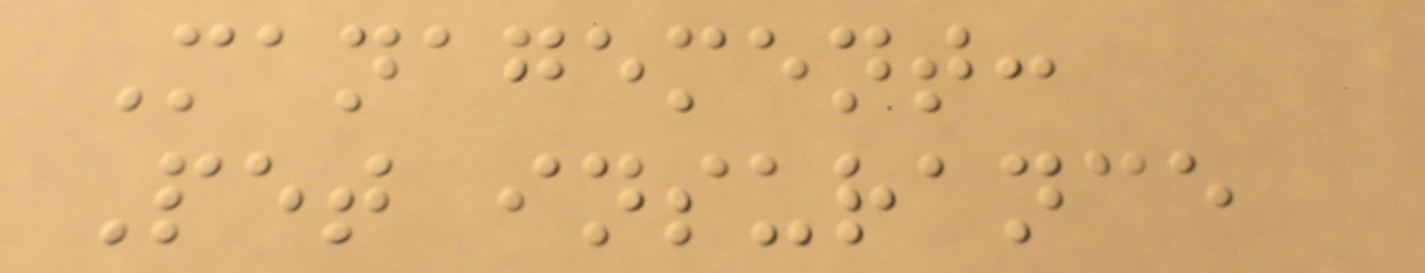Management:
Pet insurance
